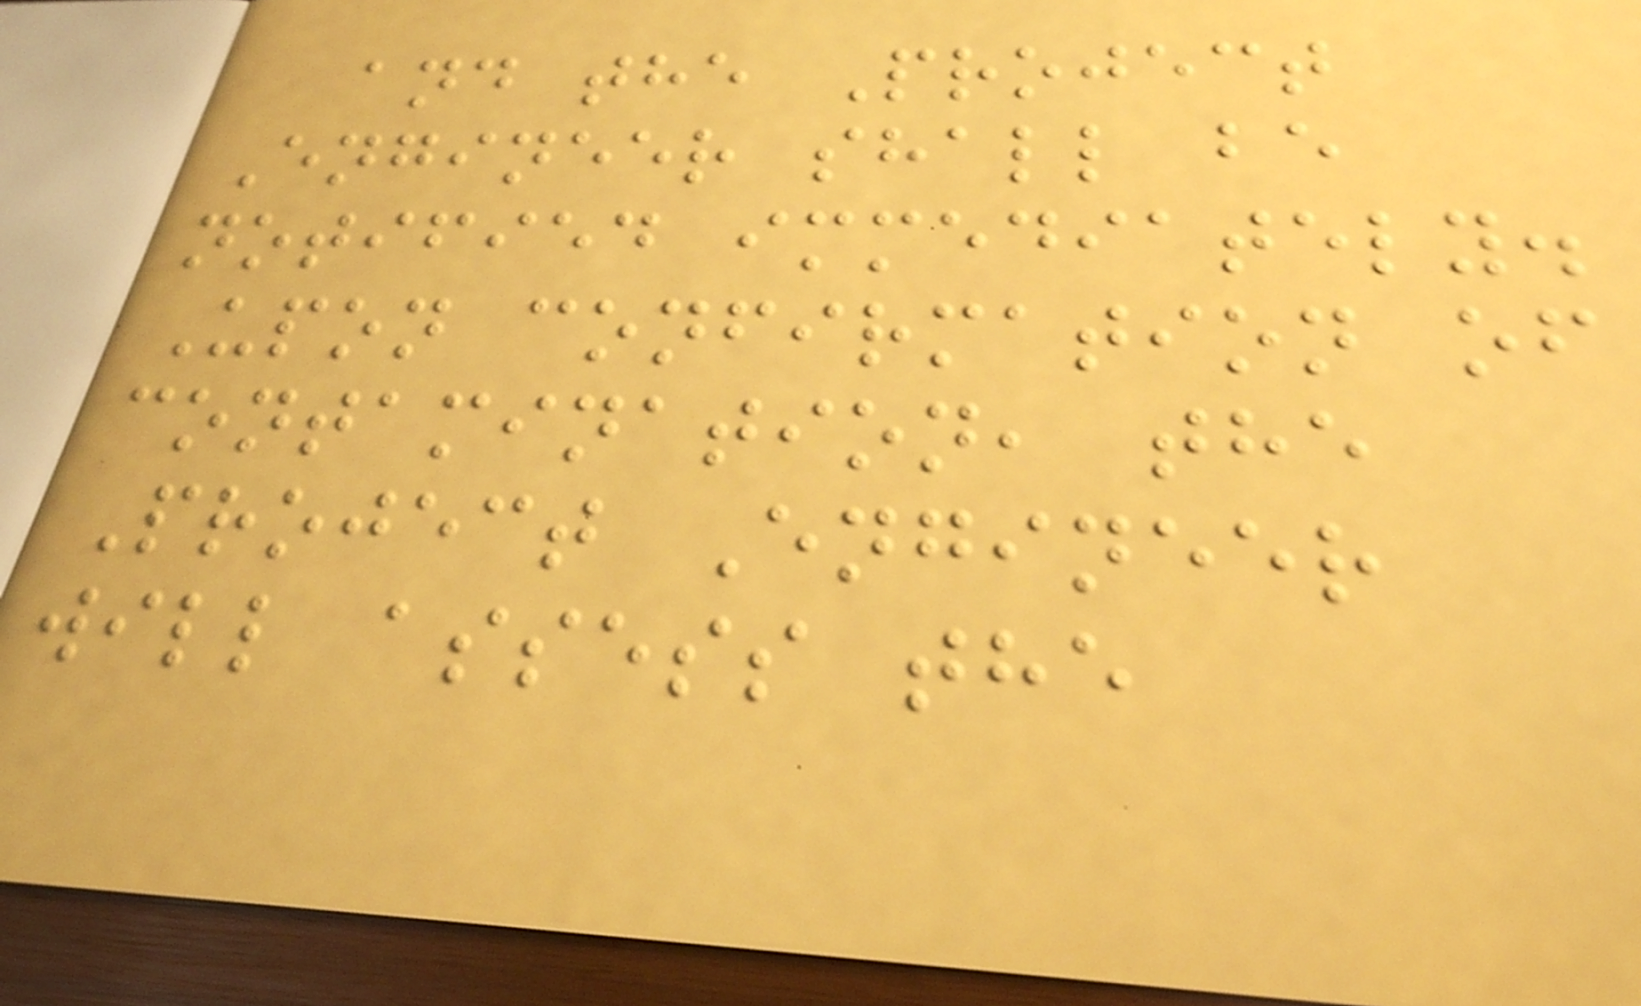and the Project
Engineer shall be
notified immediately.
Upon confirmation of
contamination, the
Project Engineer
will assess the
